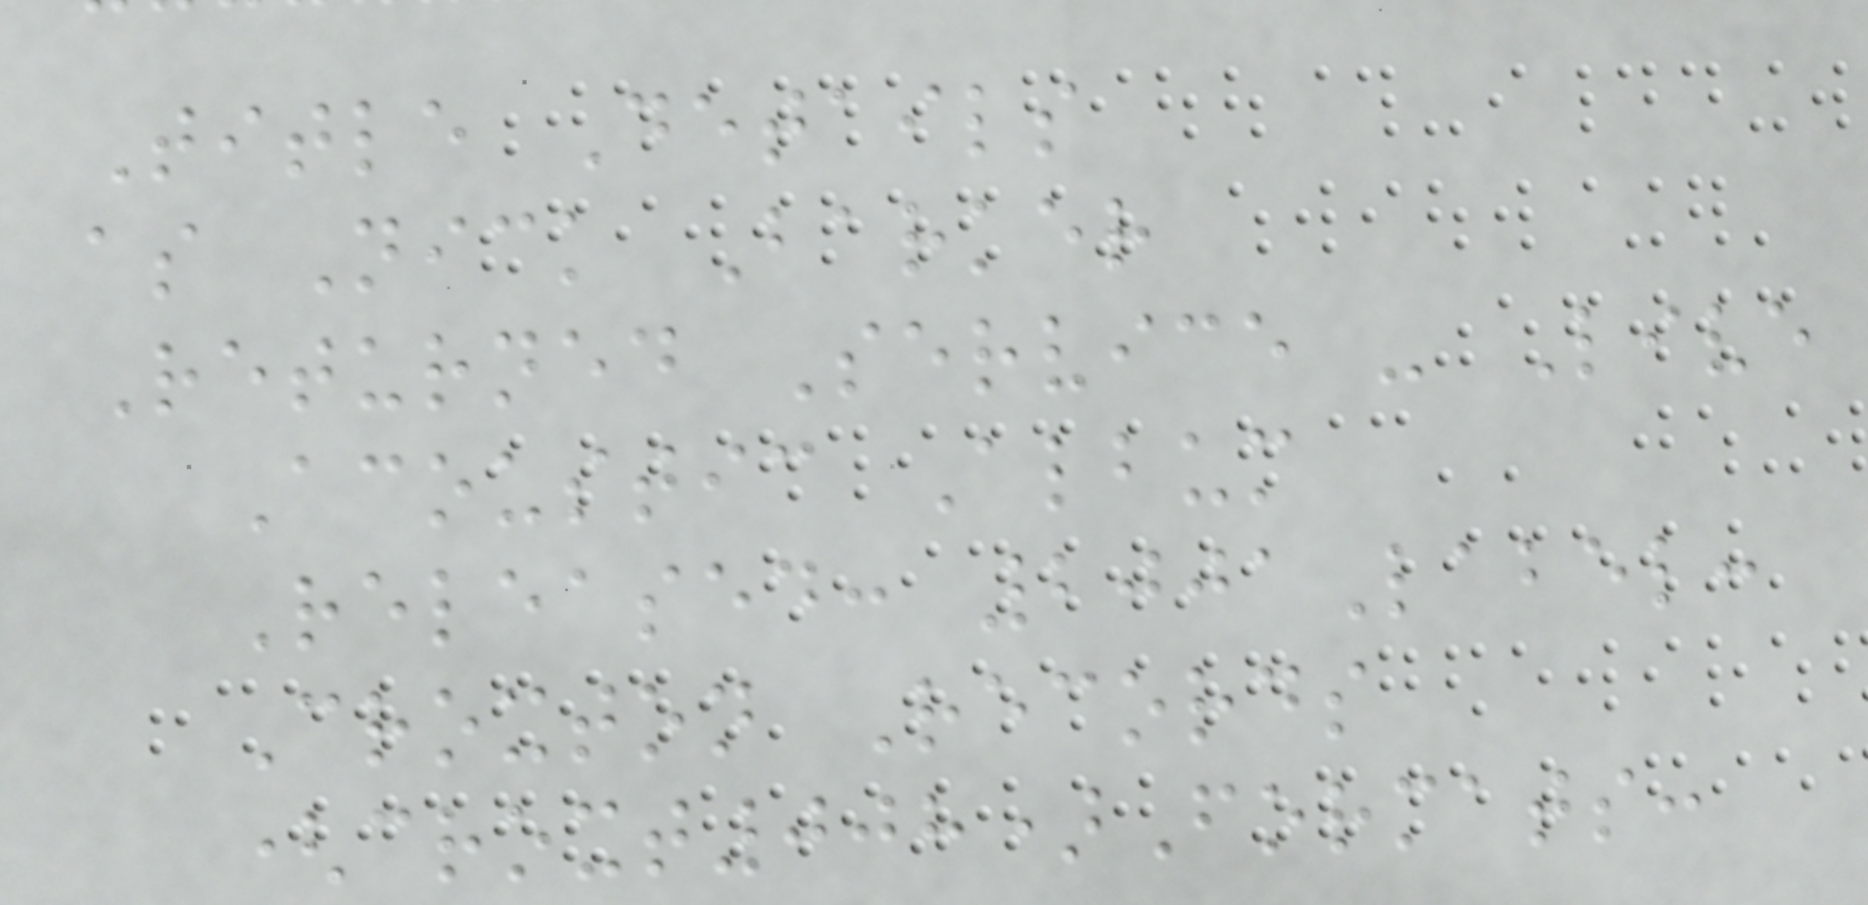Title Details
as Nick Barker
Returned Service - Live
Acoustic Album
Released: 2001Label:
Croxton Records
(croxt008)Formats:
